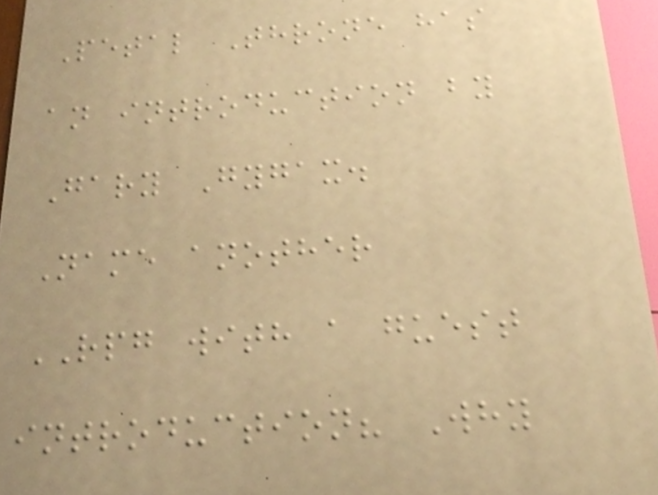Petal Throne has
an introduction by
Gary Gygax.
Name another
RPG with a guest
introduction? Why
